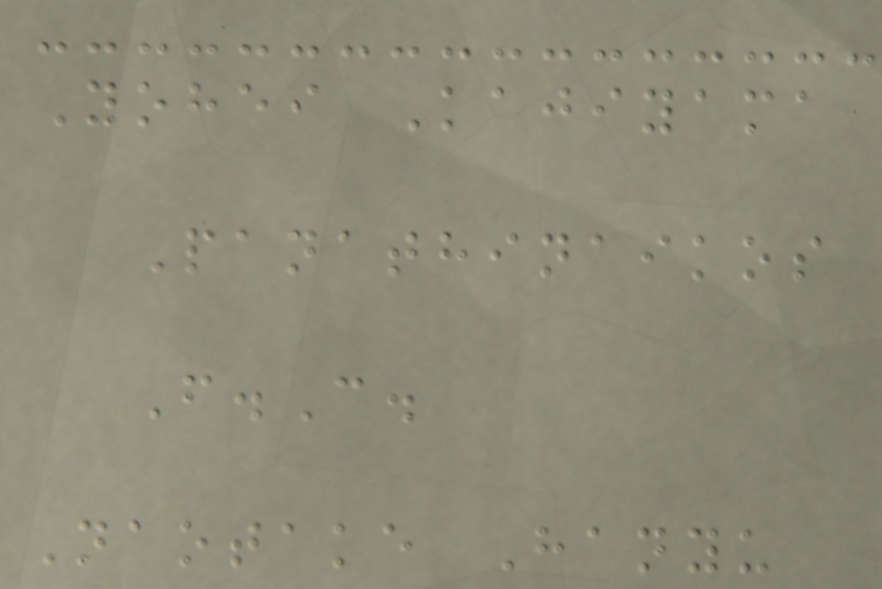Yohei Kajiyama
Panathinaikos
F.C.
Naotake Hanyu
